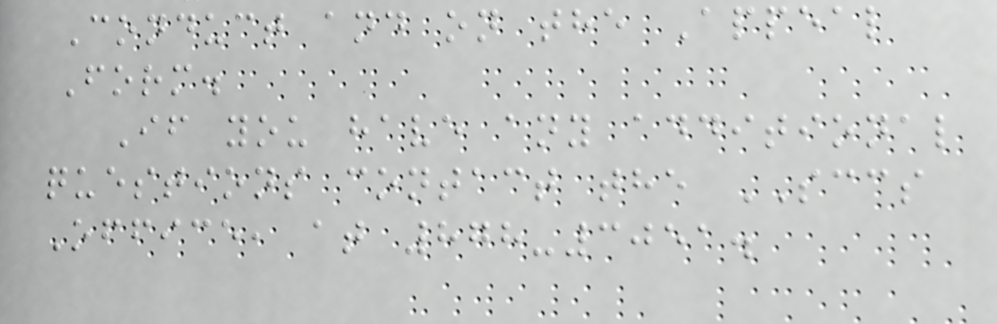Conduct and on the Appeal
Form.
If you have any additional
questions contact the SCCS
Office, at 878-3051.
